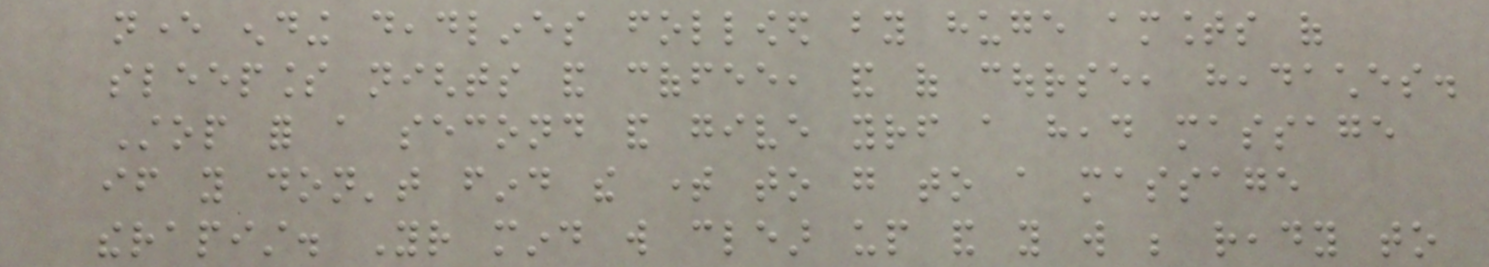never ending deadlines followed by huge amounts of
sleepless nights and coffee, and of course, headaches.
Stop for a second and give yourself a head massage
if you don't find the time to go to a massage
therapist. Your mind will clear up and you will be ready to
